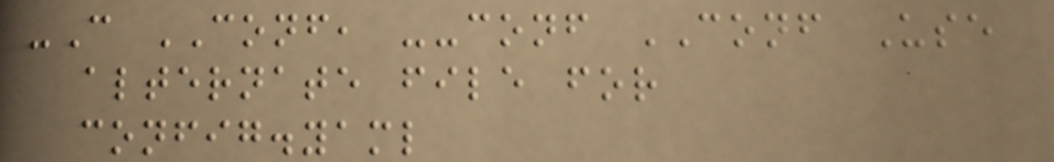-C CONF, --conf CONF Use
alternate file for
config.yaml
